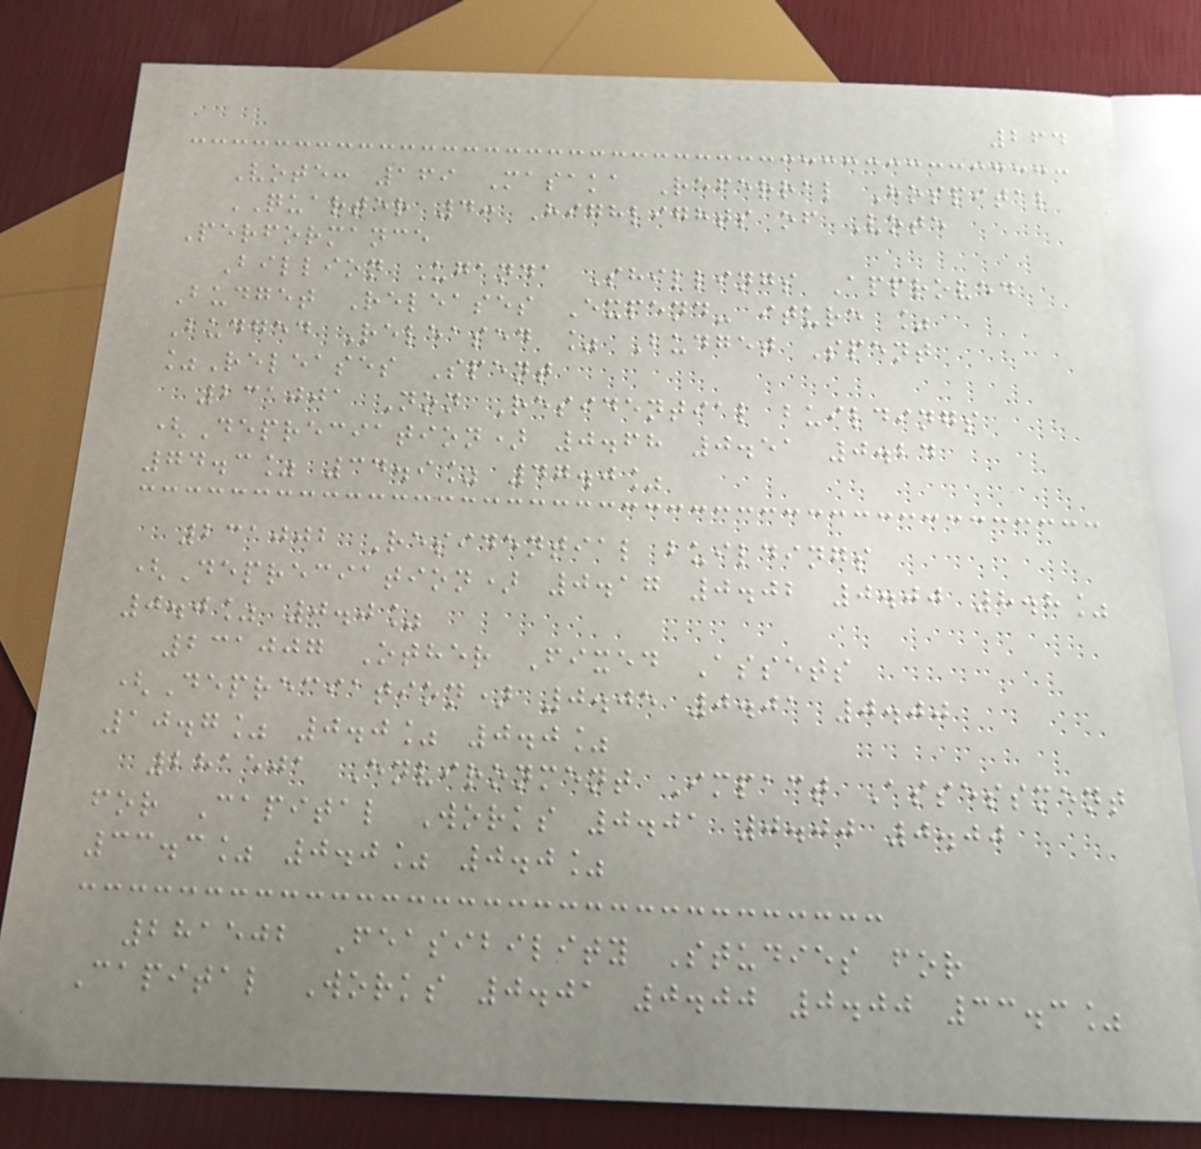264
Vote: 169 Masaka Referral Hospital
QUARTER 4: Highlights of Vote
Performance
Billion Uganda Shillings Approved
Budget Releases Expend- iture %
Budged Released % Budget Spent
%Releases Spent
231001 Non Residential buildings
(Depreciation) 0.68 0.51 0.24
74.3% 34.9% 47.0%
231002 Residential buildings
(Depreciation) 0.17 0.02 0.00 8.8%
0.0% 0.0%
231007 Other Fixed Assets
(Depreciation) 0.05 0.01 0.00
10.7% 0.0% 0.0%
281501 Environment Impact Assessment
for Capital Works 0.01 0.00 0.00
33.3% 0.0% 0.0%
281502 Feasibility Studies for
Capital Works 0.01 0.00 0.00 33.3%
